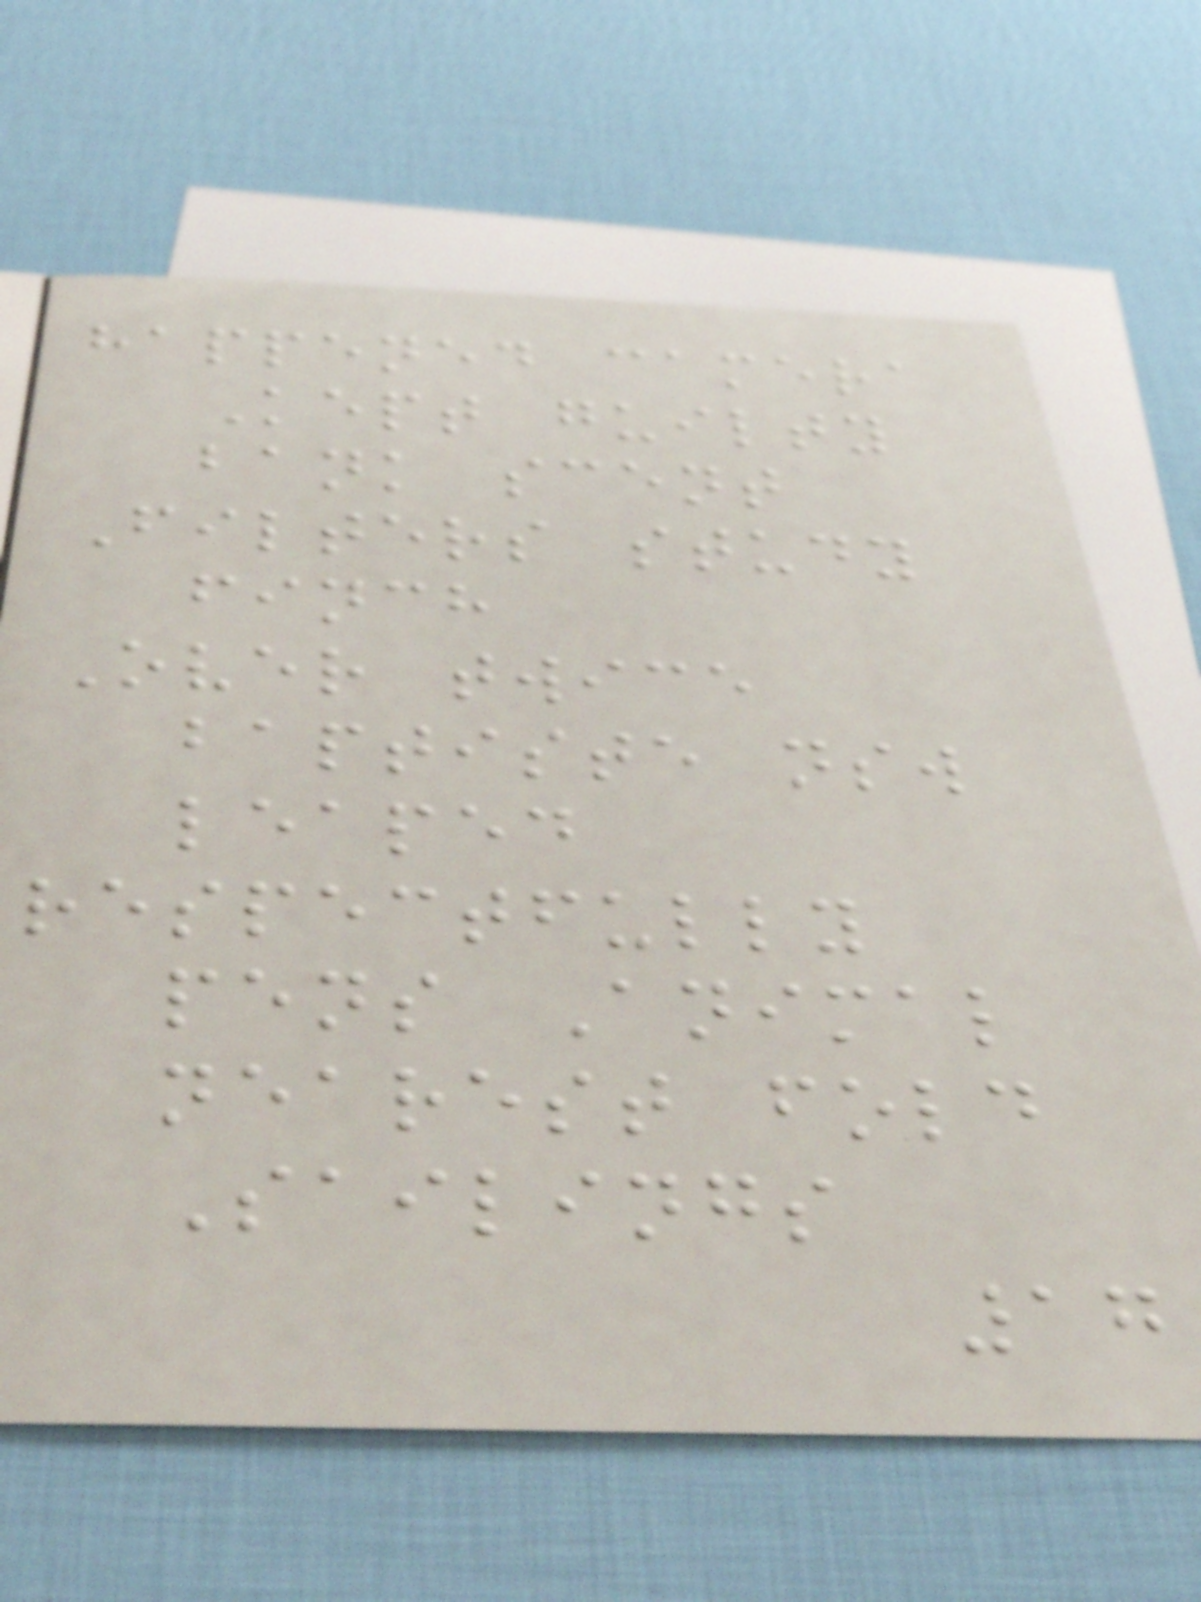happened camera
Kept guilty
bank scent
Filters study
finch
Over twice
baptiste nsw
leaped
respectfully
pens Animal
nearest fold
Sailings
17
